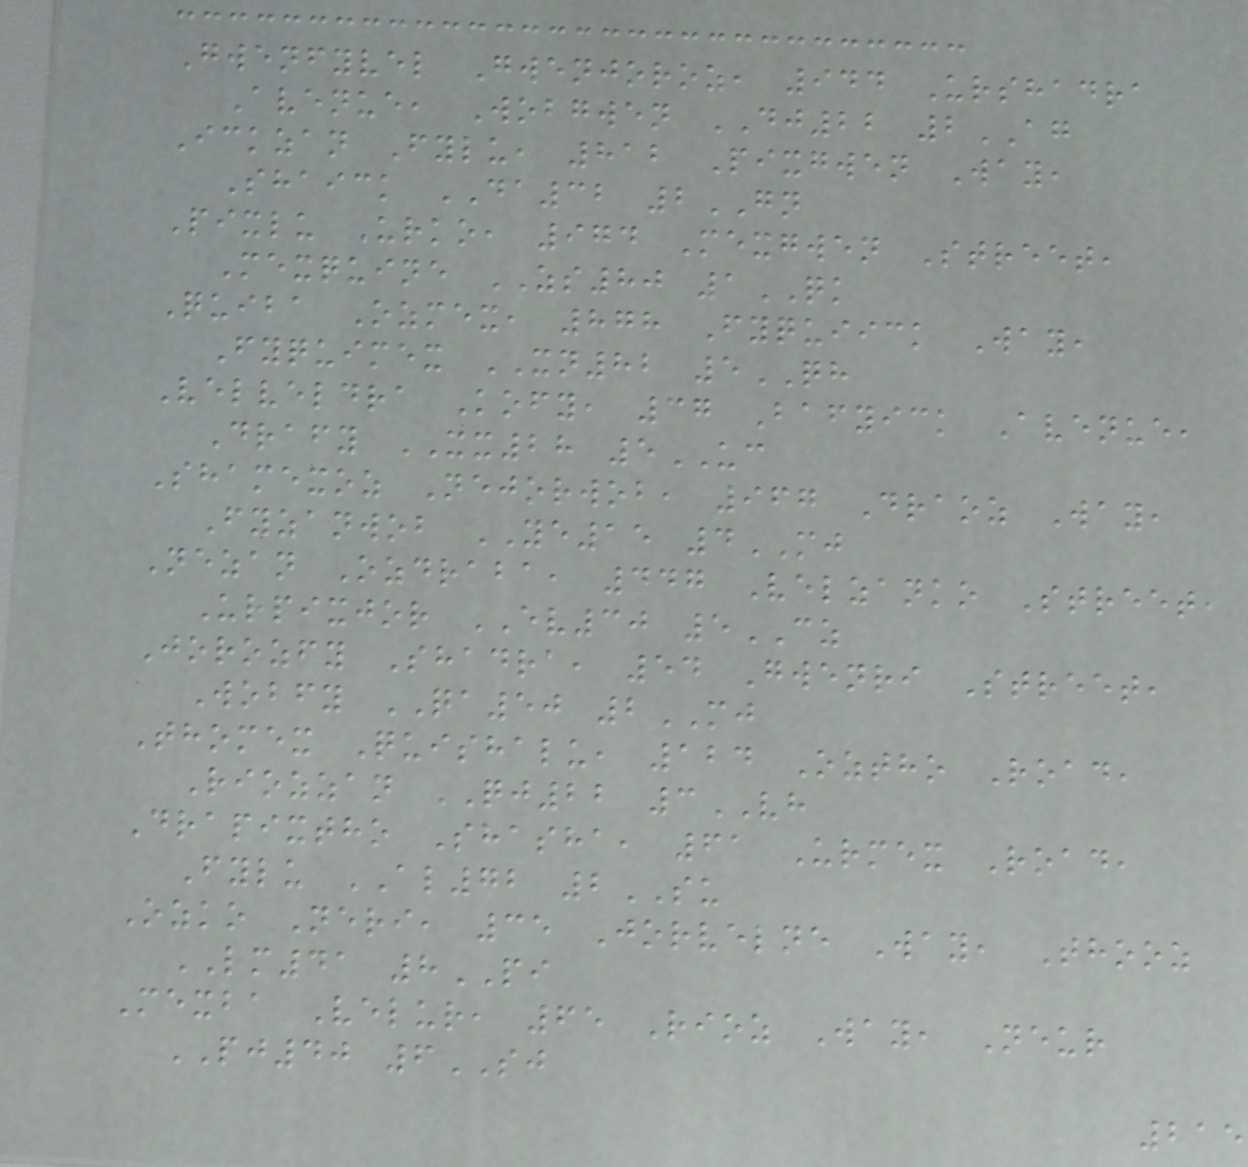Gwenfyvel Gwenjoroz, 944 Urshadra
Avenue, Wobgwen DJ22 2AG
Ickzan Fylu, 812 Pixgwen Way,
Shaick DA32 2GN
Pixlu Urko, 974 Mexgwen Street,
Mexquine ZS80 1QK
Quiba Ozmex, 878 Fyquiick Way,
Fyquimex XN82 5QH
Velveldra Kofy, 37 Bafyick Avenue,
Drafy XX28 5UC
Shamexoz Nejorwob, 967 Draoz Way,
Fyzanwob YE15 4MJ
Nezan Ozdraba, 447 Velzanko Street,
Urpixjor EV30 5CZ
Jorozfy Shadra, 54 Gwenri Street,
Wobfy QA50 2MJ
Thomex Quishalu, 124 Oztho Road,
Riozzan QJ22 3VH
Drapixtho Shasha, 61 Urmex Road,
Fylu AL72 2SU
Ozko Neri, 35 Jorvelne Way, Thooz
LM41 8PI
Mexba Velur, 65 Rioz Way, Neur
PJ40 6SJ
215
